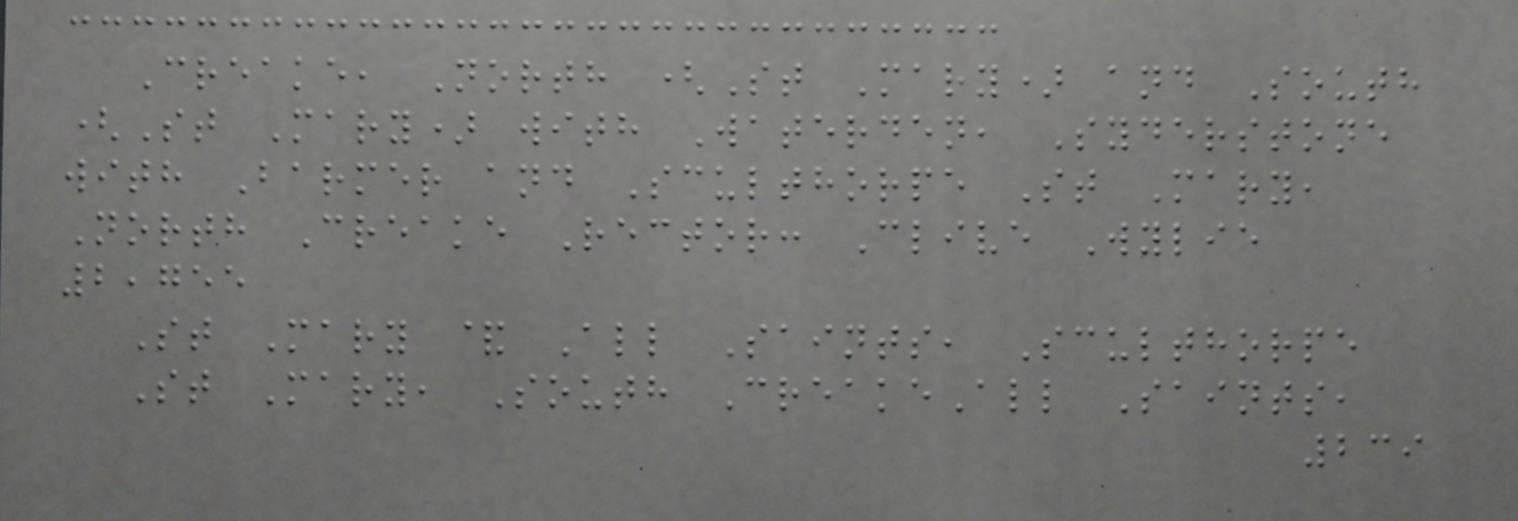Creake, North (St Mary) and South
(St Mary) with Waterden, Syderstone
with Barmer and Sculthorpe St Mary,
North Creake Rector: Clive Wylie
2,755
St Mary & All Saints, Sculthorpe
St Mary, South CreakeAll Saints,
239
